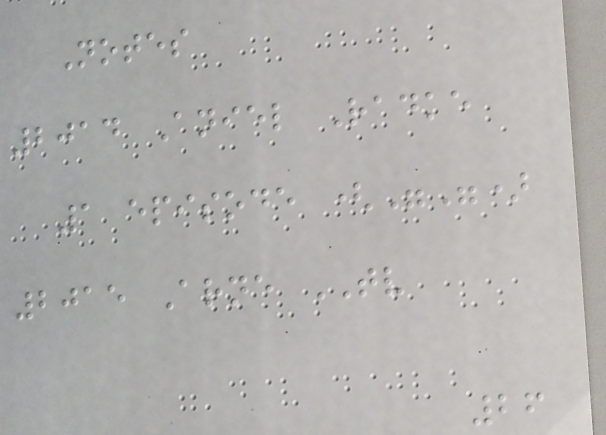Notes
2014 Aniel Radke
1 episode ("")
2015 Arne TV
26
